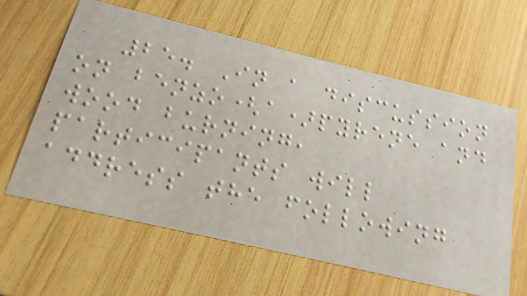25. In a discussion
on benzo(a)pyrene and
wood burning,
participants will
address the following
